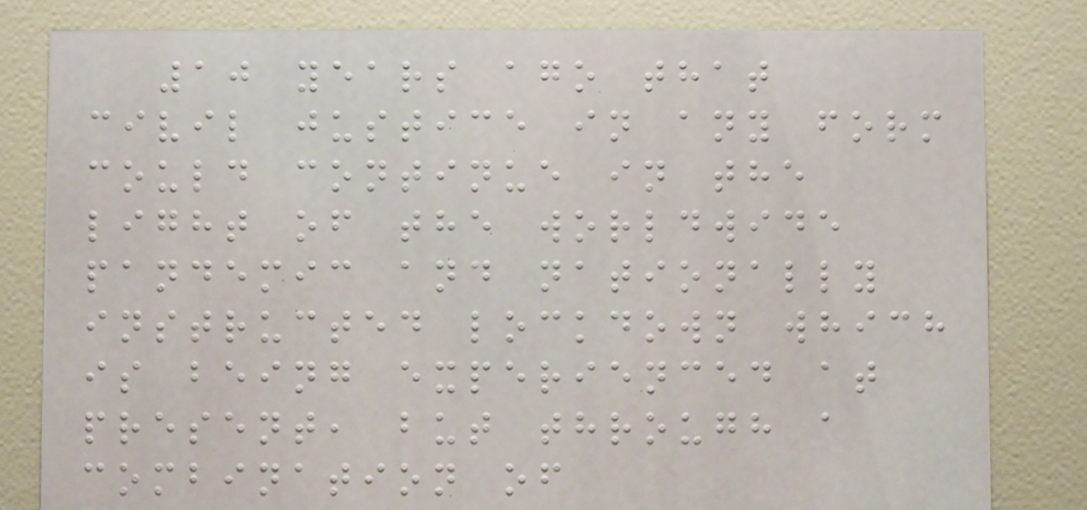10 years ago that
civil justice in any form
could continue in the
light of the worldwide
pandemic and nationally
instructed lockdown which
is being experienced at
present, but through a
combination of
